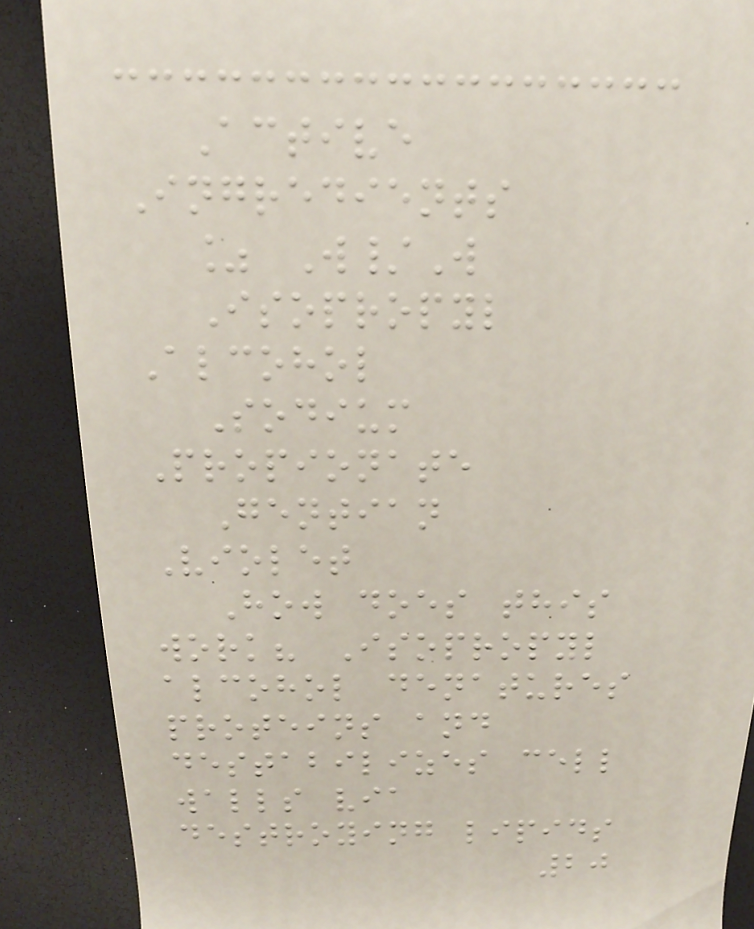Active
Ingredients
% W/W
Isopropyl
Alcohol
Sodium
Propionate
Gentian
Violet
How does this
work? Isopropyl
alcohol denatures
proteins and
destabilizes cell
walls via
destroying lipids
20
